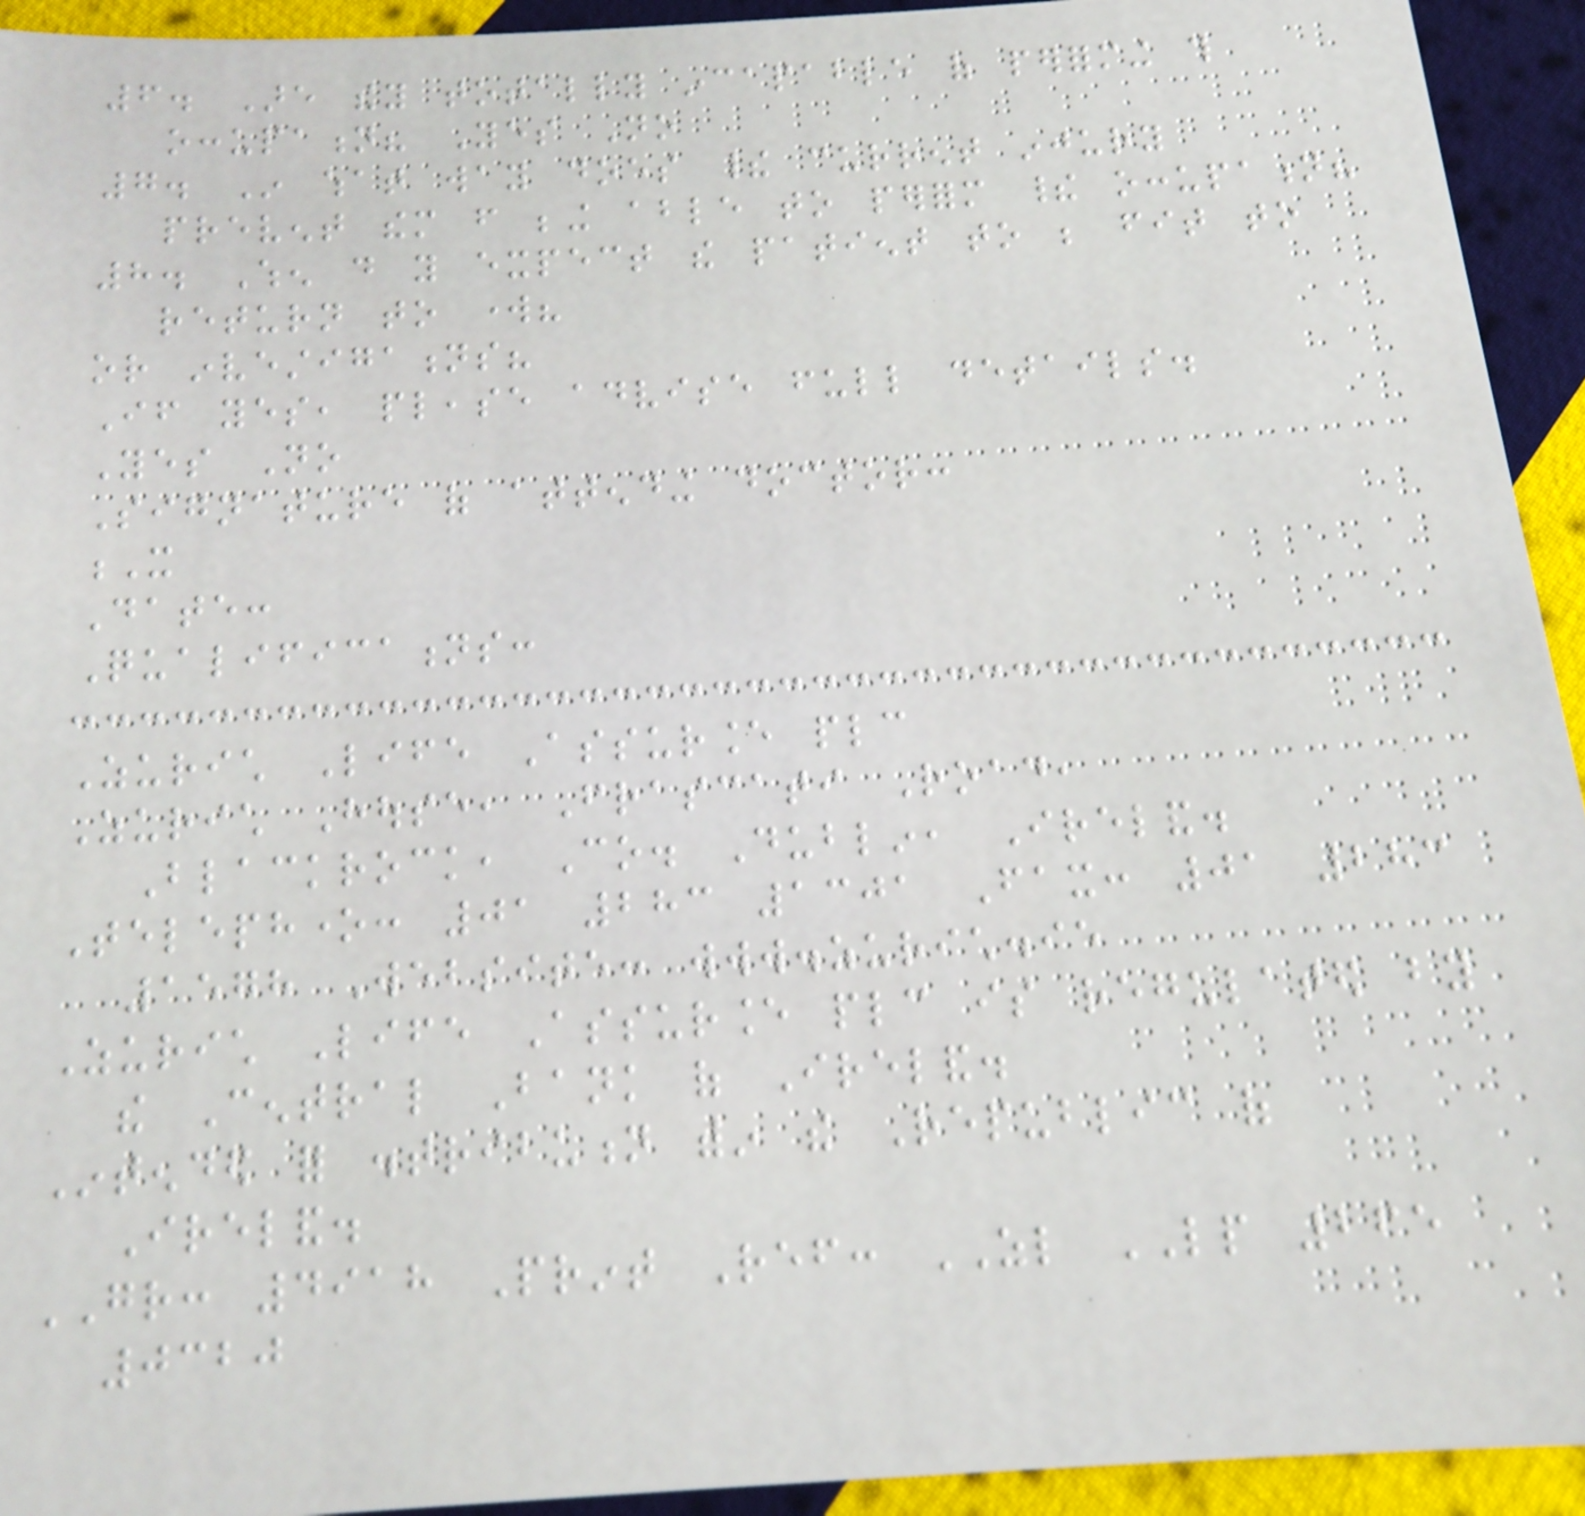6. Are they totally incapable of performing this
occupation? Yes No
7. In what way does their current injury
prevent them from being able to perform their occupation?
8. When do you expect the patient to be fit to
return to work?
or investigations?
If yes, please advise full details.
Yes No
Signature of attending doctor:
X
Date:
Qualifications:
Zurich Life Assurance plc
Zurich House, Frascati Road,
Blackrock, Co. Dublin, Ireland.
Telephone: 01 283 1301 Fax: 01 283
1578 Website: www.zurich.ie
Zurich Life Assurance plc is regulated by
the Central Bank of Ireland.
Intended for distribution within the Republic of
Ireland.
GR: 4918 Print Ref: ZL LP 265
0320
